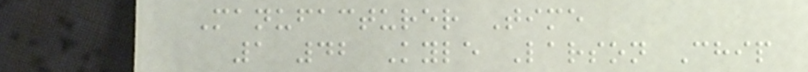Manufacturer Time
1 42 Kyle Larson Chip
